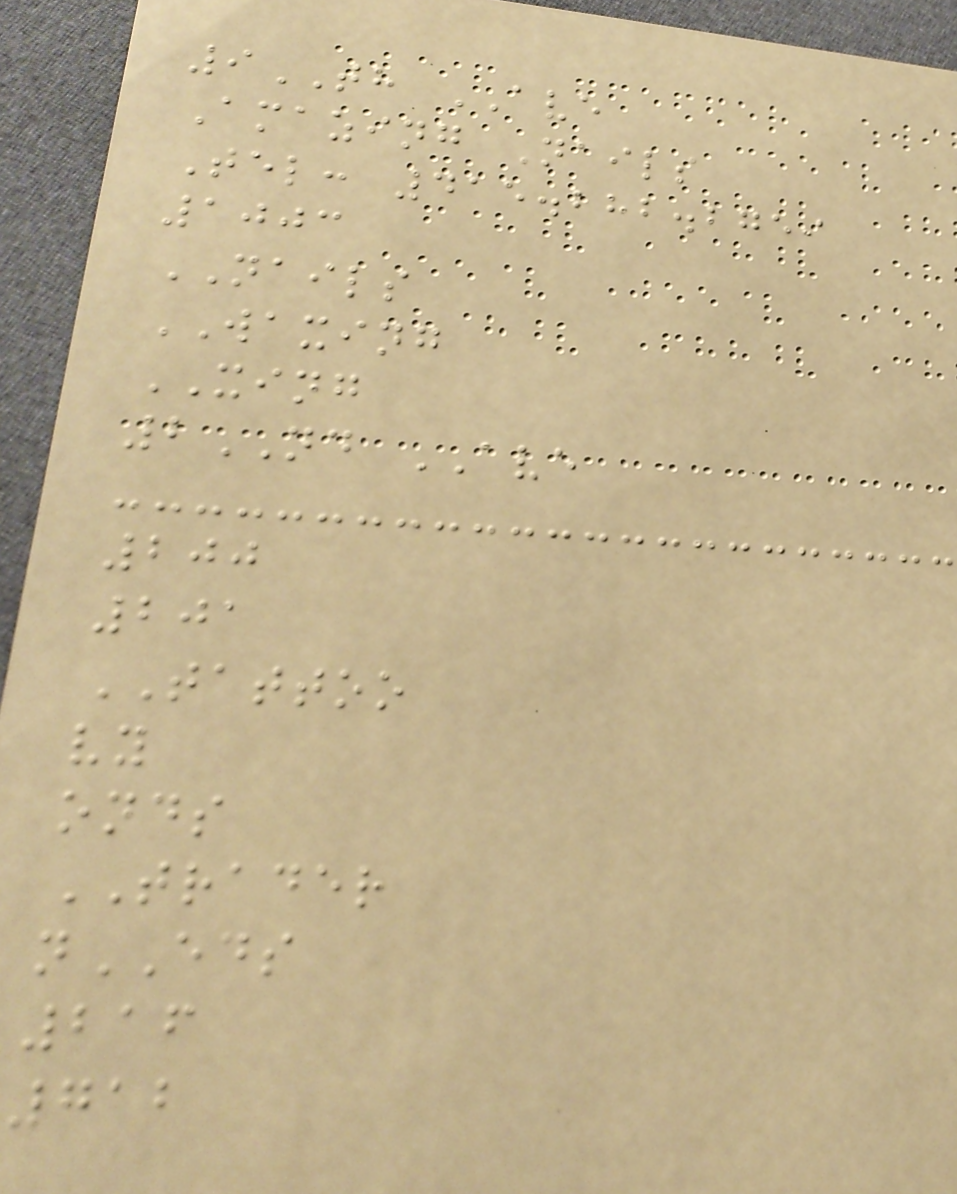9TH AVE
Amazing Nails
Tel: 415.282.2759
1003
NAILS
WAXING
XING
2ND AVE
200
201
TATTOO
vy
onds
TRADER
nEDS
216
712
